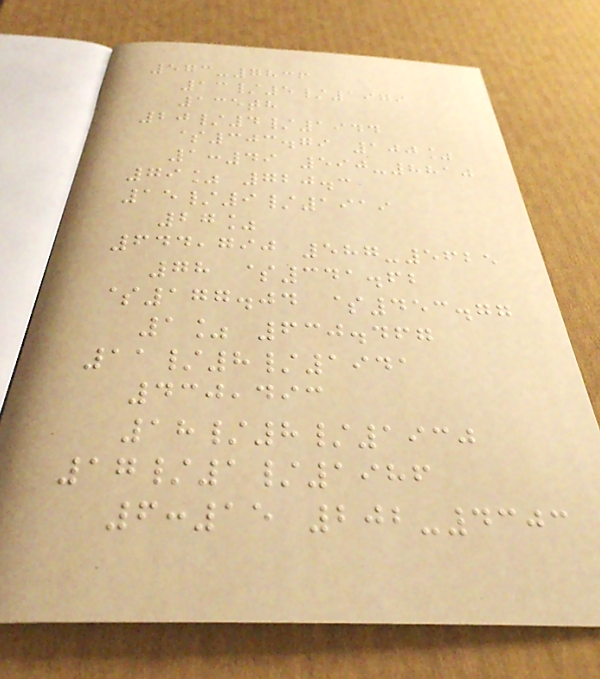573-7836
13/5/1979
135th
20/4/1944
$303.79 100%
1:49 590-8810
79% 720.3
15/9/1919
27%
644,790 587-5625
78 $341.62
$177.04 $453.77
1% 630.467
11/8/1941
430,493
18/8/1930
17/1/1986
6:15 202-4303
